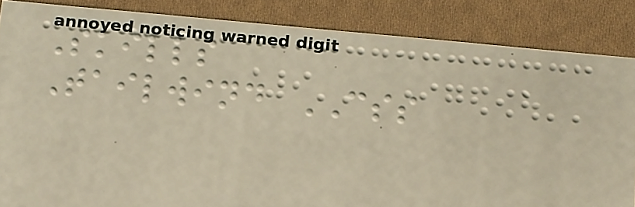Skills
Tailwind CSS
